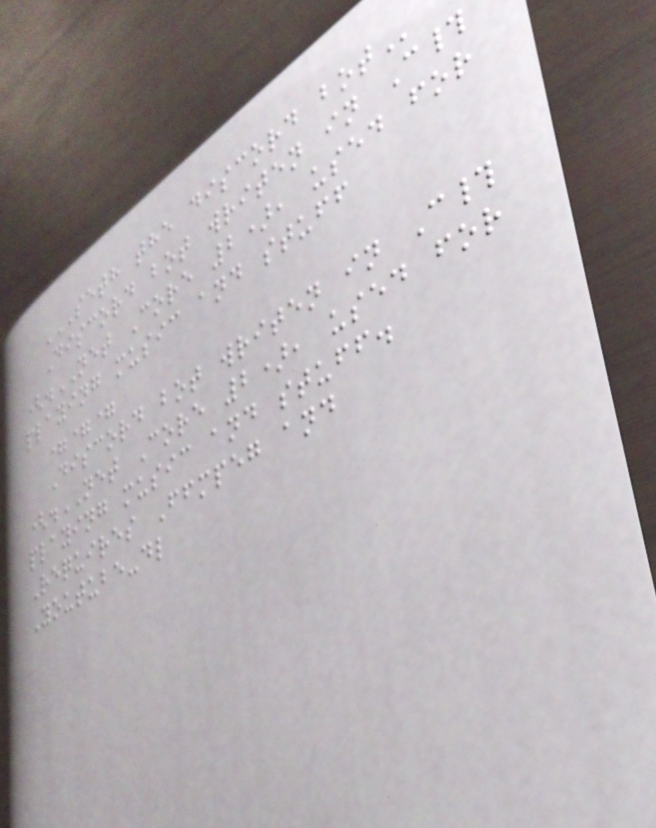SETH THE DISCORD BOT
Discord bot writen in C#
(.NET Core 2), used for
playing music and stuff
===
Discord bot writen in C#
(.NET Core 2), used for
playing music and stuff.
Requires Ffmpeg and
Youtube-dl
